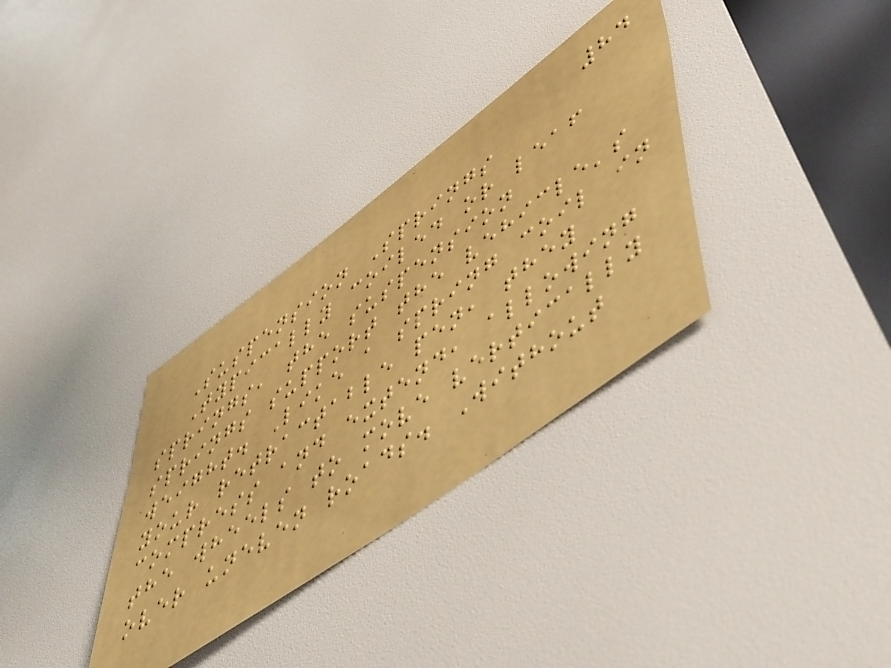84
Suspension Springs
Typically coiled or leaf
springs, the suspension
springs support the vehicle's
weight. Like a spring coil in
your retractable pen, they
compress and extend, allowing
the wheels to move vertically
over uneven roads. Without
